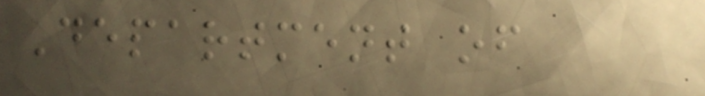Department of
